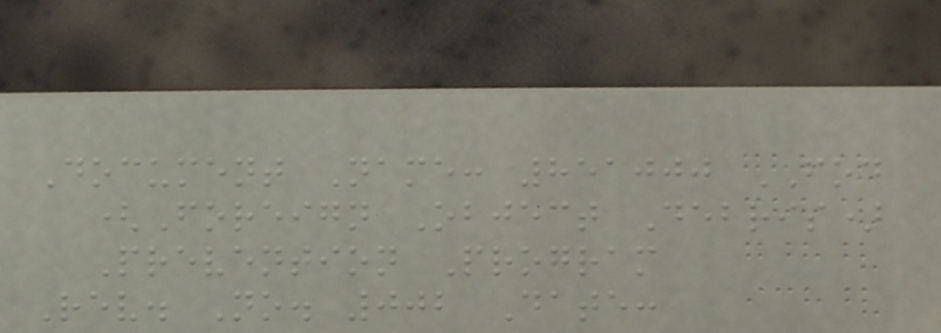Document Name: 851000 FOD
(Foreign Object Debris)
Prevention Program
Rev. No. 002 Date:
